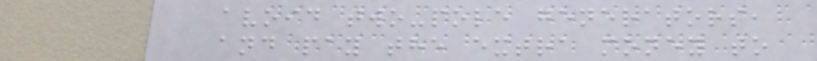avoid two-pole generators,
and pay the extra money to
